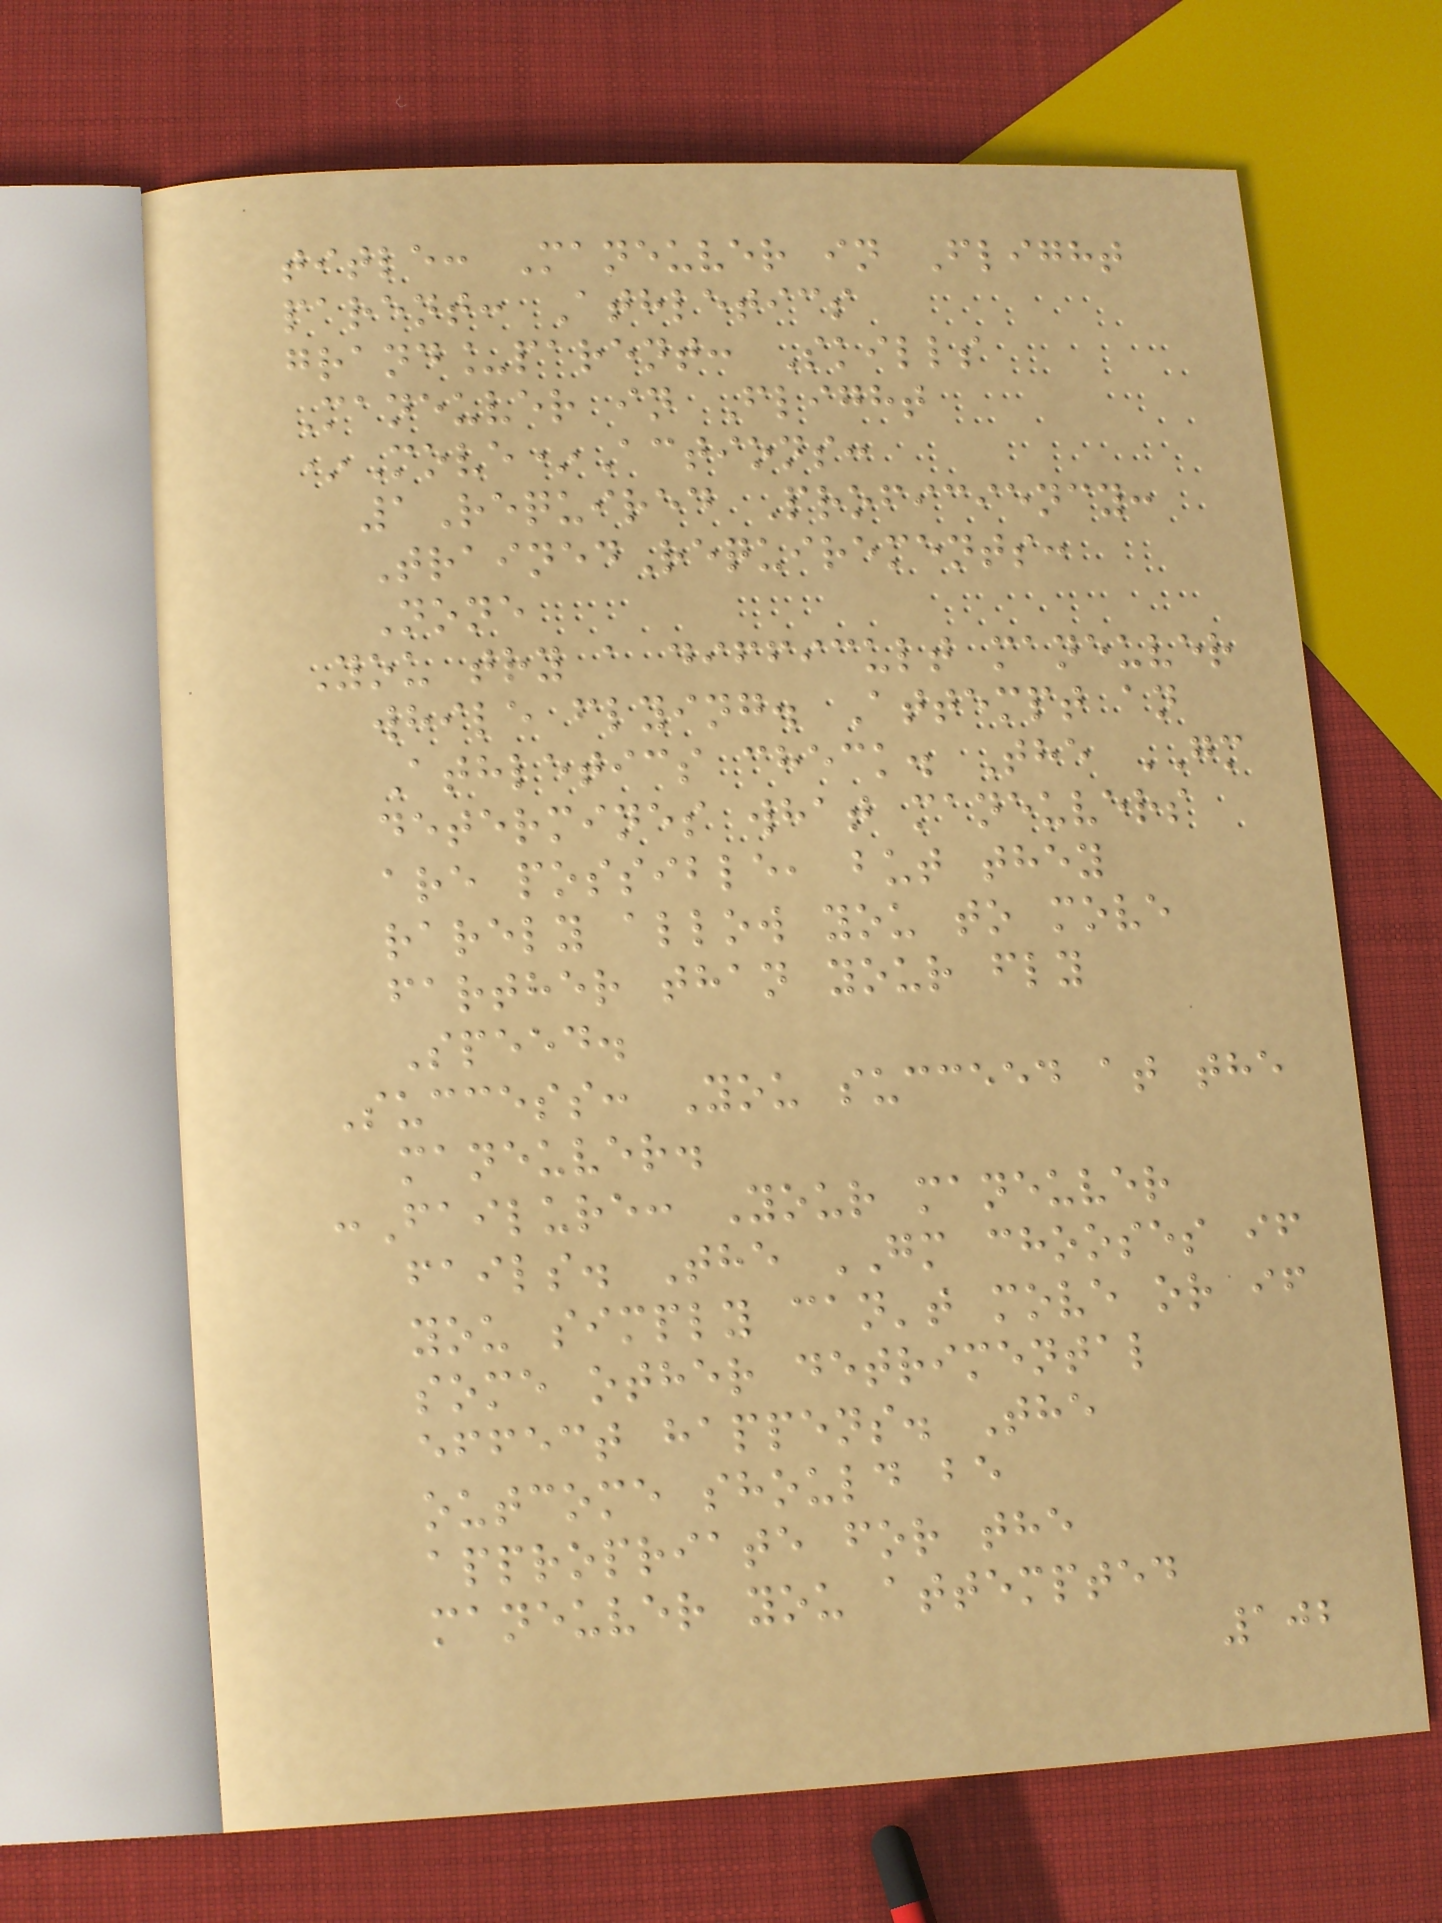title: Maneuver in Flight
parent: Athletics
grand_parent: Skills
Maneuver in Flight
*Move*Actions:
1Required Proficiency:
TrainedRequirements:
None
You try a difficult maneuver
while flying. Attempt an
Athletics check. The GM
determines what maneuvers
are possible, but they
rarely allow you to move
farther than your fly
Speed.
Success: You succeed at the
maneuver.
:Failure: Your maneuver
fails. The GM chooses if
you simply can't move or if
some other detrimental
effect happens. The
outcome should be
appropriate for the
maneuver you attempted
102
